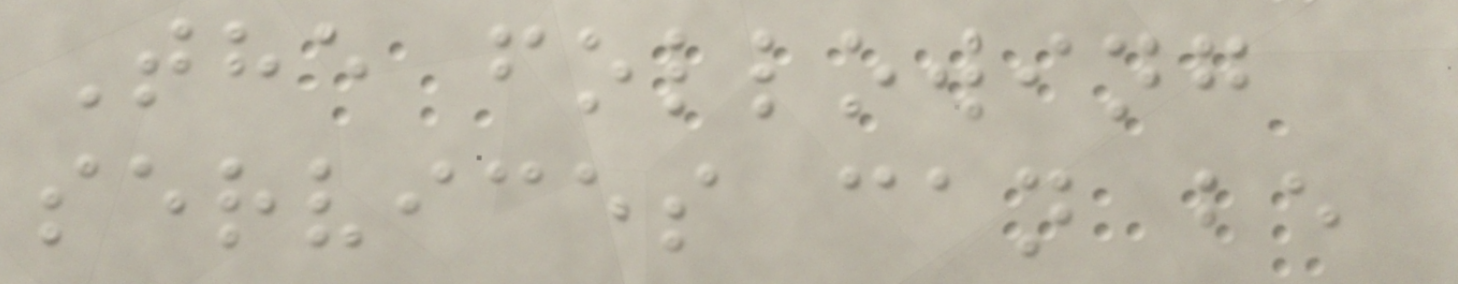The following
services can be
